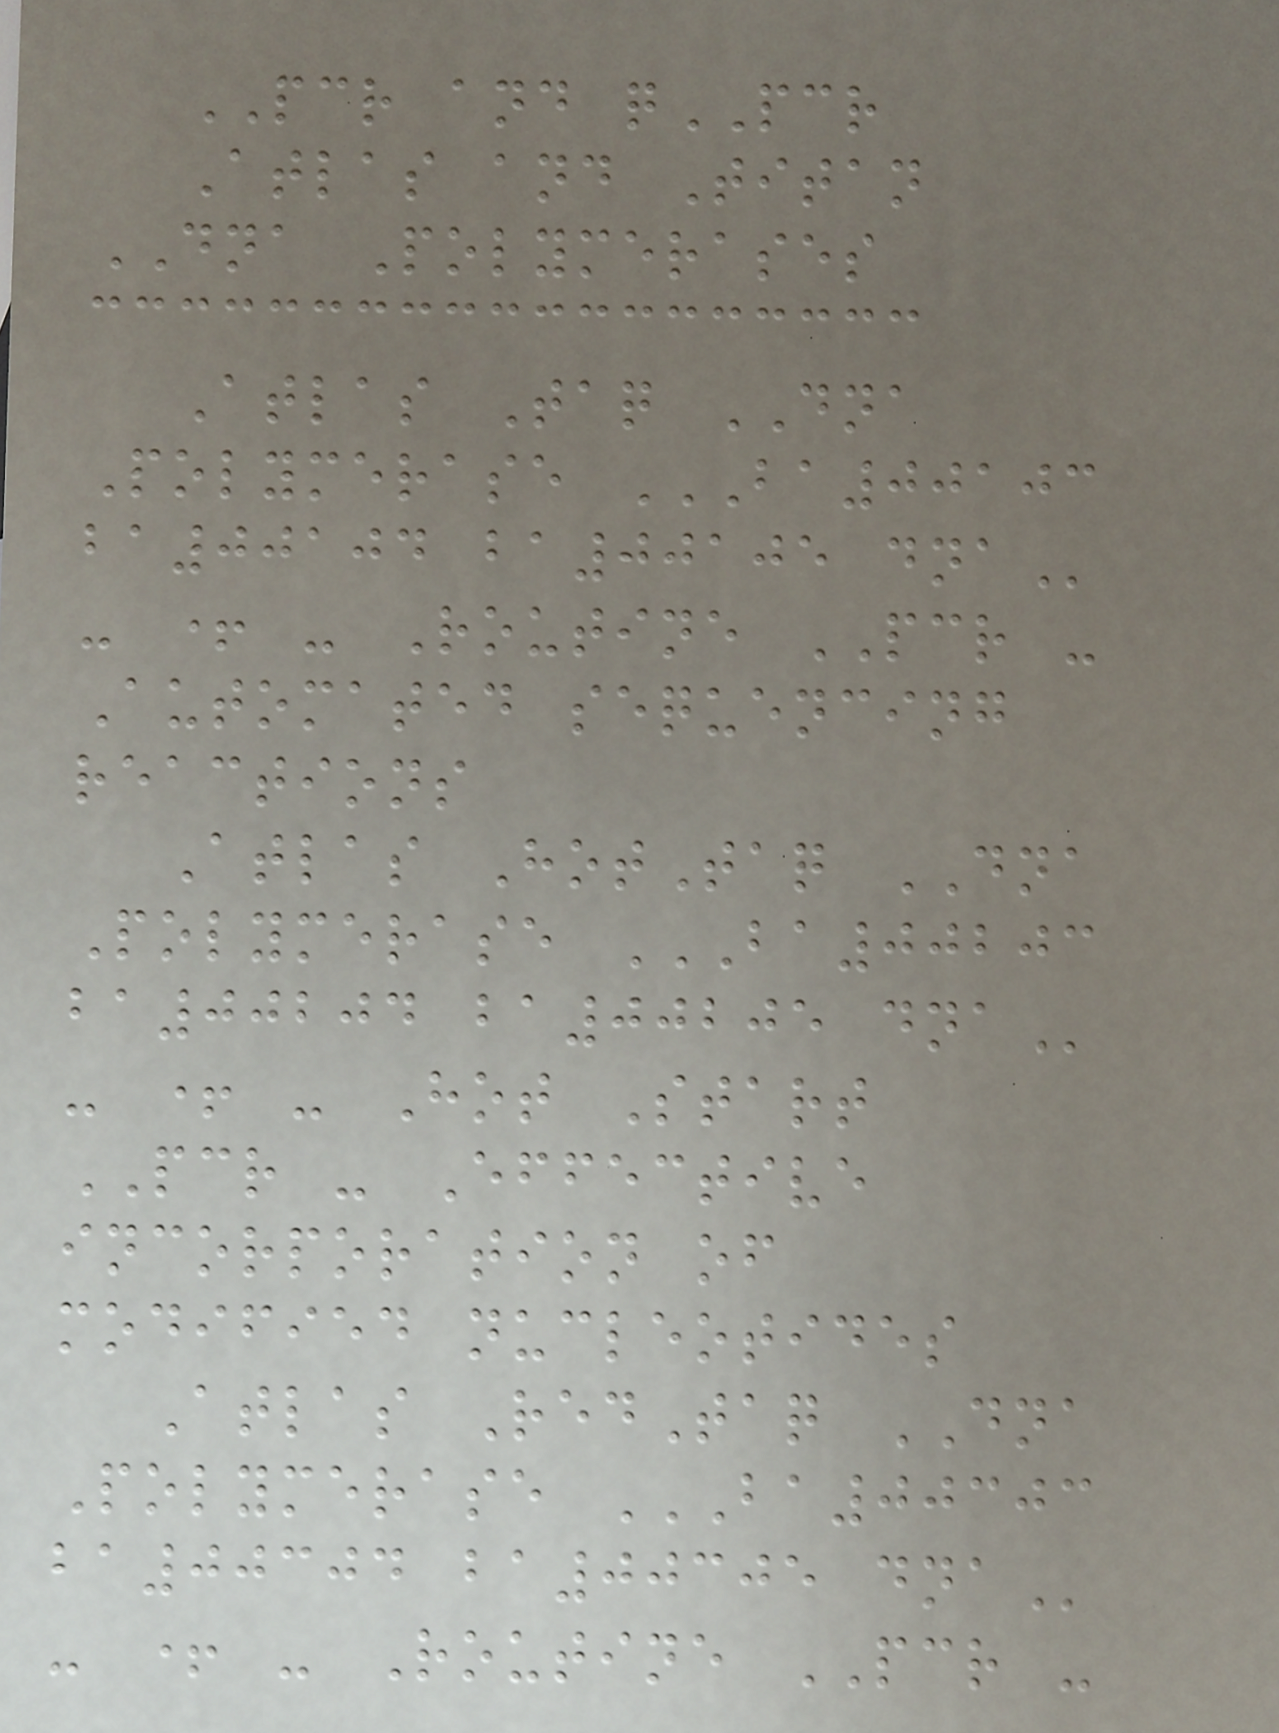PCR and qPCR
Atlas and Titan
DNA Polymerases
Atlas Taq DNA
Polymerase BA00103
BA00104 BA00105 DNA
- + - Routine PCR -
Automated sequencing
reactions
Atlas HotTaq DNA
Polymerase BA00203
BA00204 BA00205 DNA
- + - Hot Start
PCR - Effective
incorporation of
modified nucleotides
Atlas RedTaq DNA
Polymerase BA00303
BA00304 BA00305 DNA
- + - Routine PCR -
